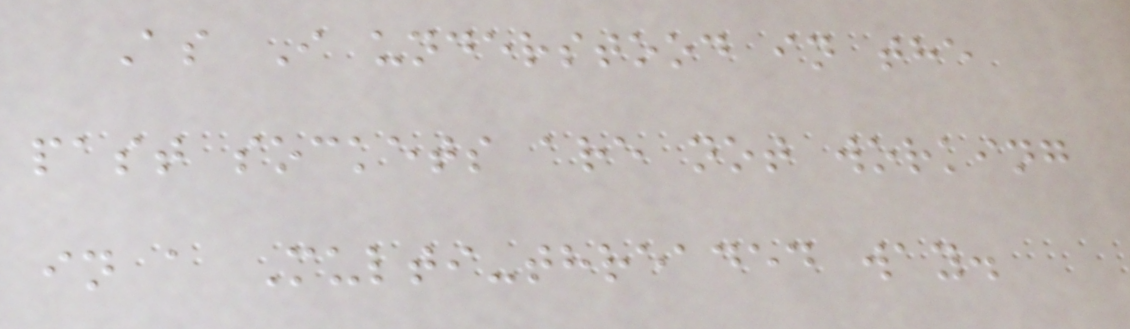As I understood in the
past sockets are not working
in a Multi-threaded way.
